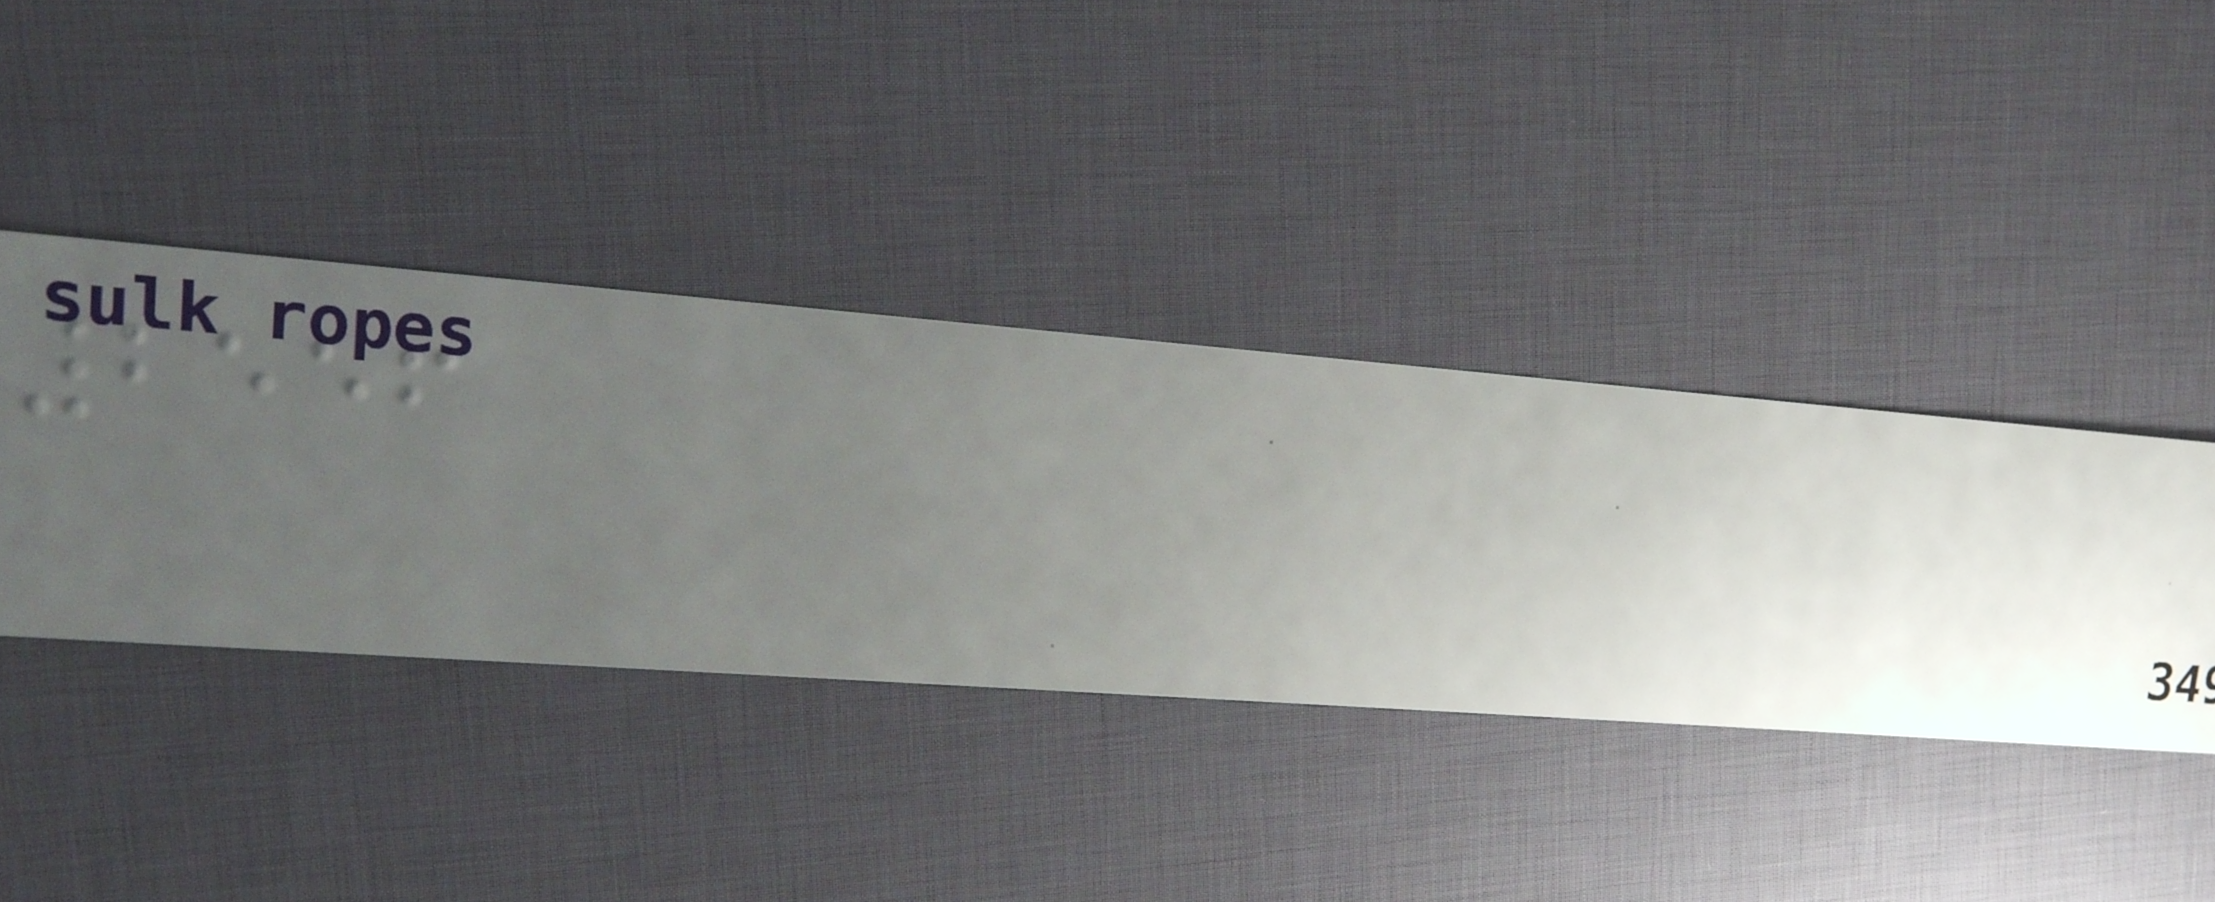2556
